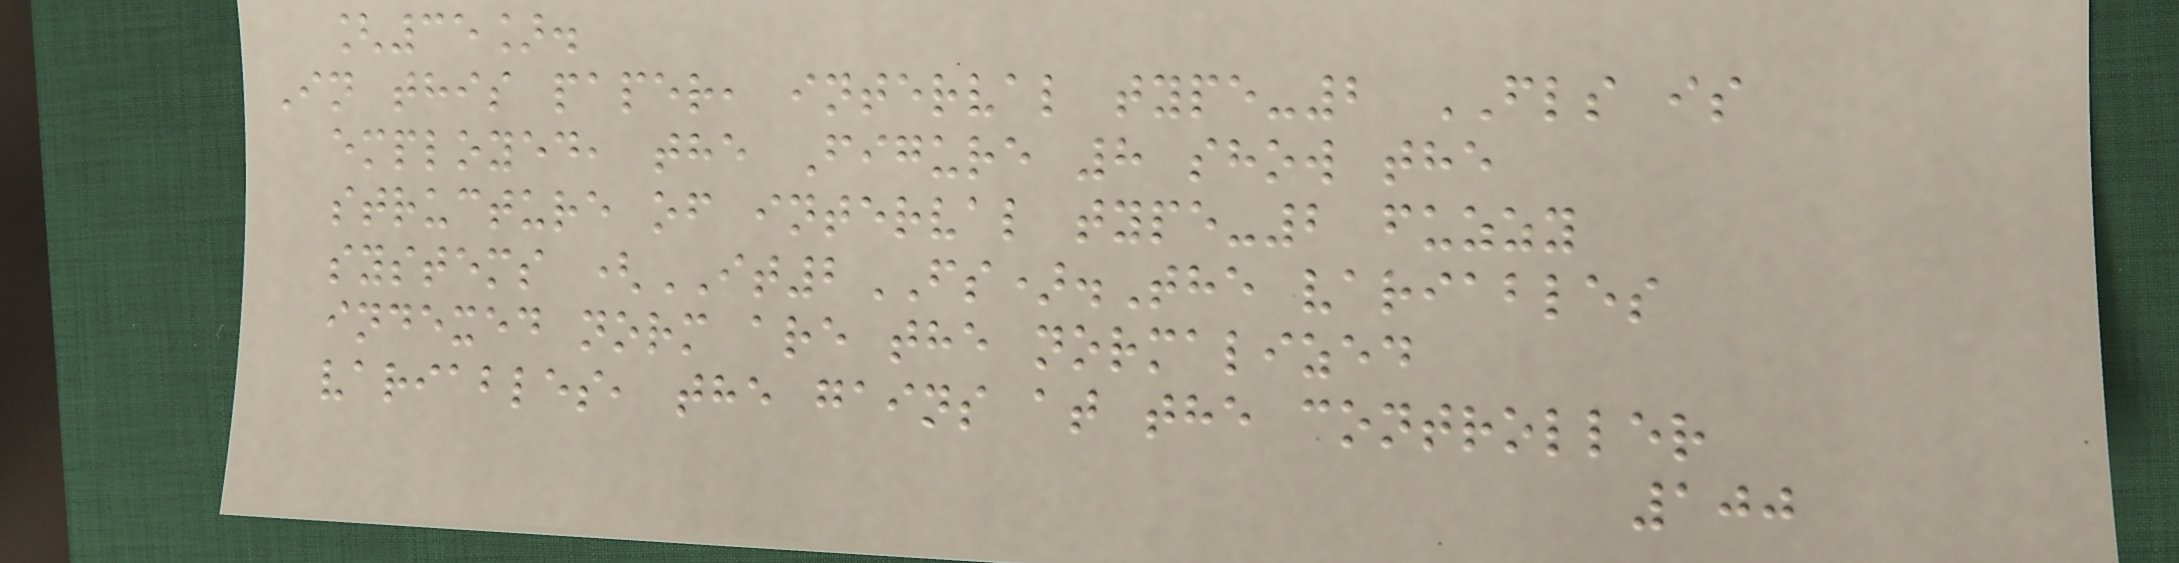[35].
In this paper, interval type-2 FLS is
employed, the Figure 8 show the
structure of interval type-2 fuzzy
systems (IT2FS).The variables
indexed norm are the normalized
variables, the gains at the controller
100
